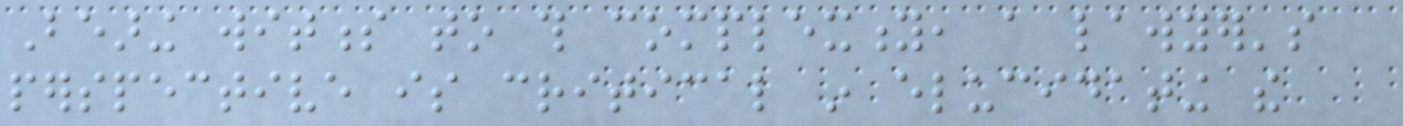Bearing witness to this complexity, a lawyer's
perspective is critical in elucidating the
